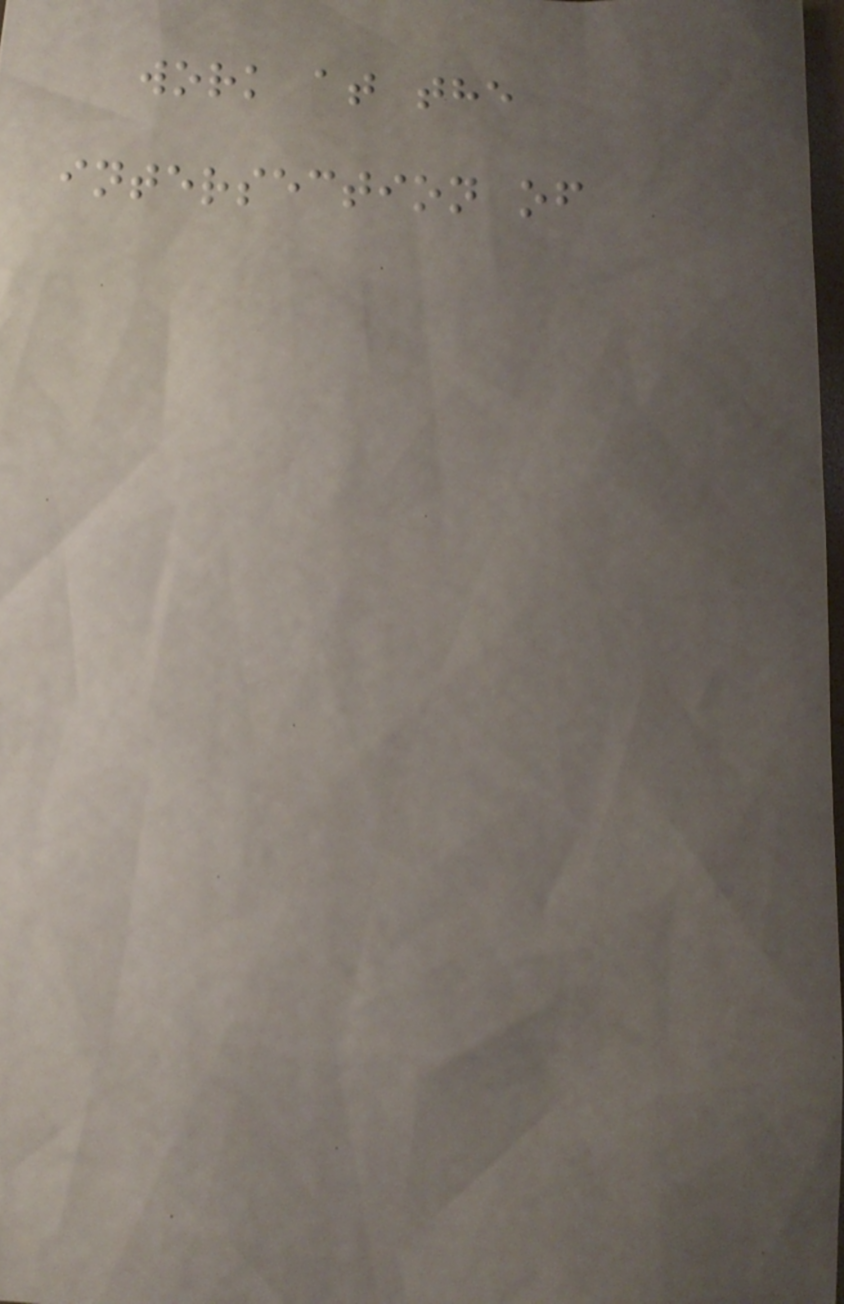work at the
intersection of
